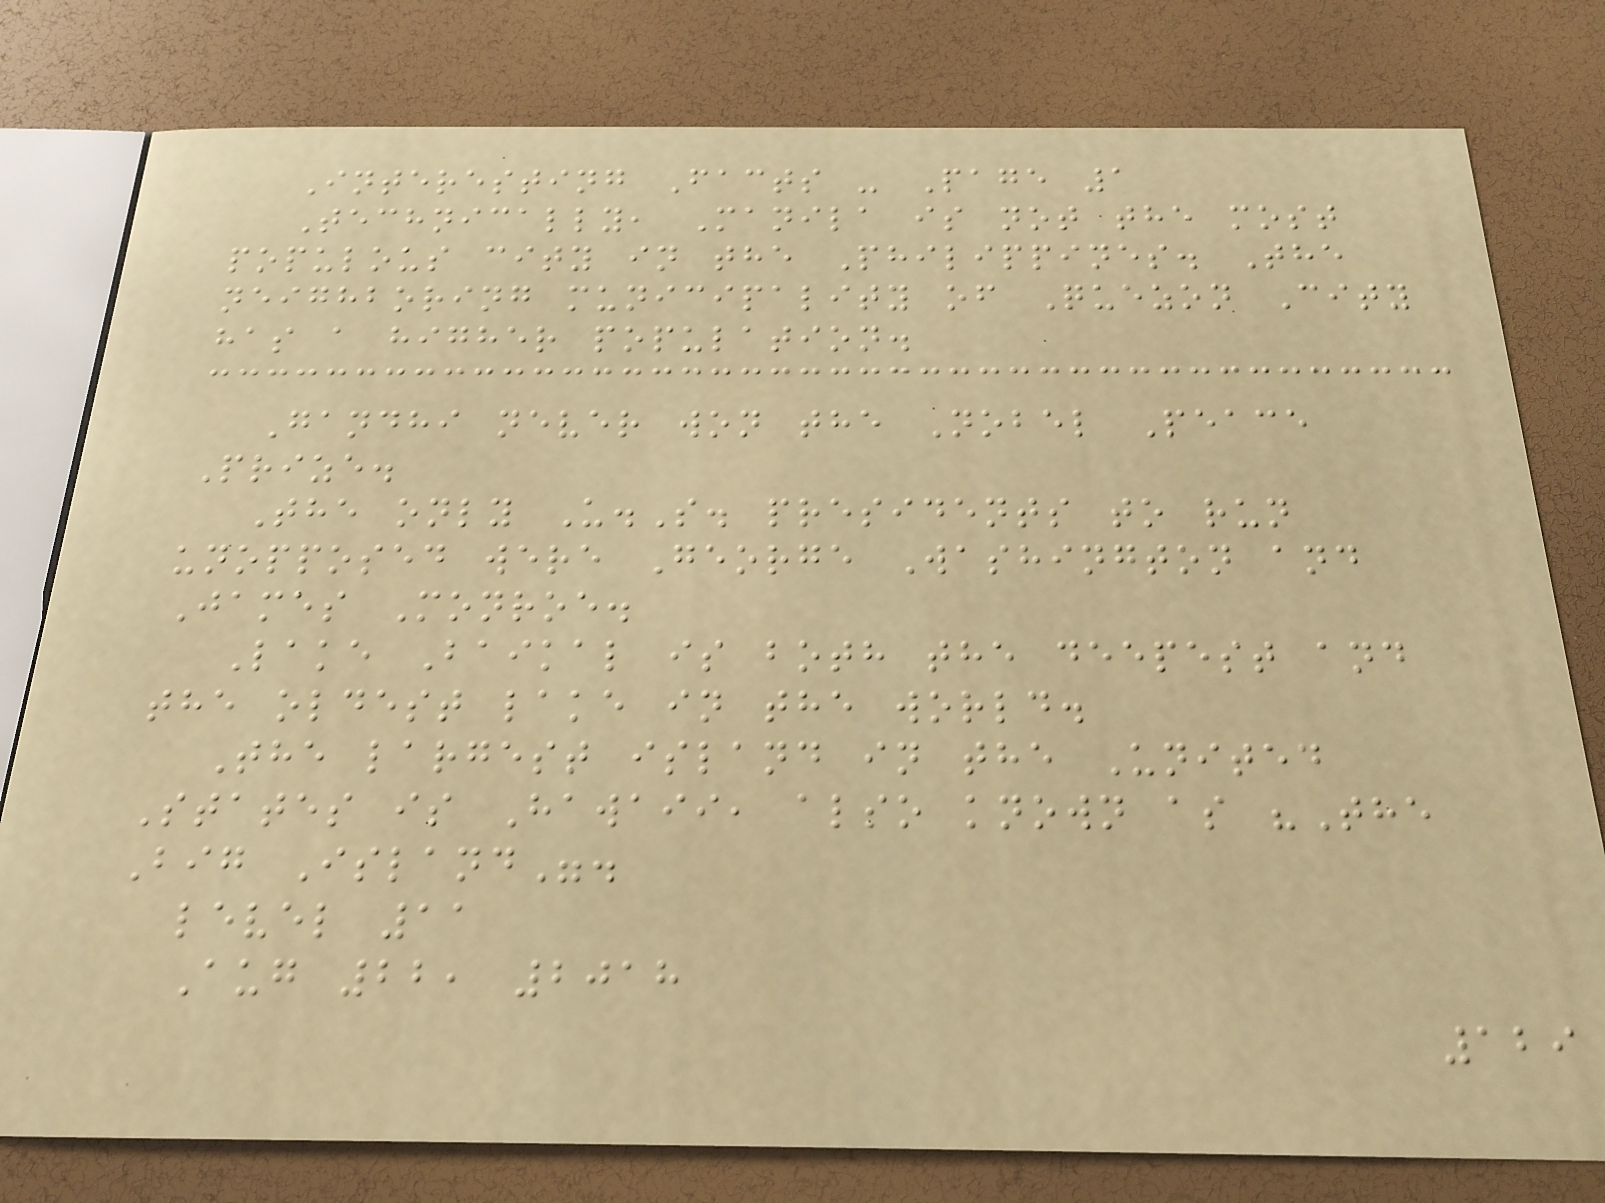Interesting Facts - Page 1
Technically, Manila is not the most
populous city in the Philippines. The
neighboring municipality of Quezon City
has a higher population.
Gandhi never won the Nobel Peace
Prize.
The only U.S. presidents to run
unopposed were George Washington and
James Monroe.
Lake Baikal is both the deepest and
the oldest lake in the world.
The largest island in the United
States is Hawaii, also known as "The
Big Island".
level 11
Aug 22, 2018
129
